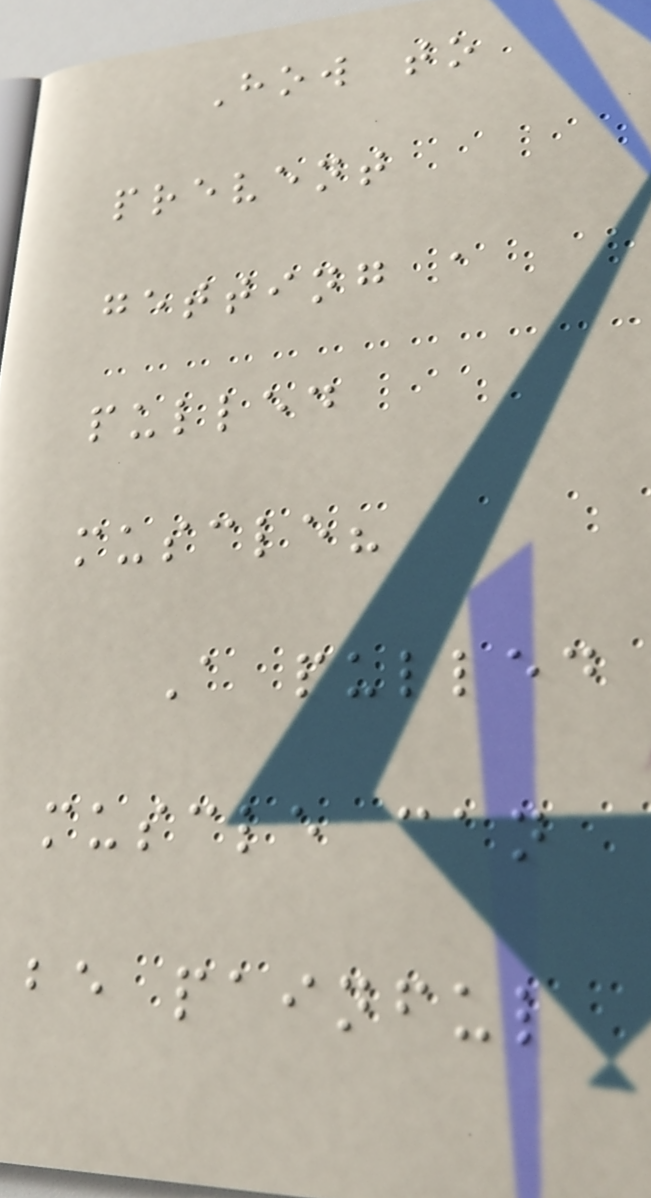How to
prevent
getting a
pulled
muscle?
A pulled
muscle can
be painful
